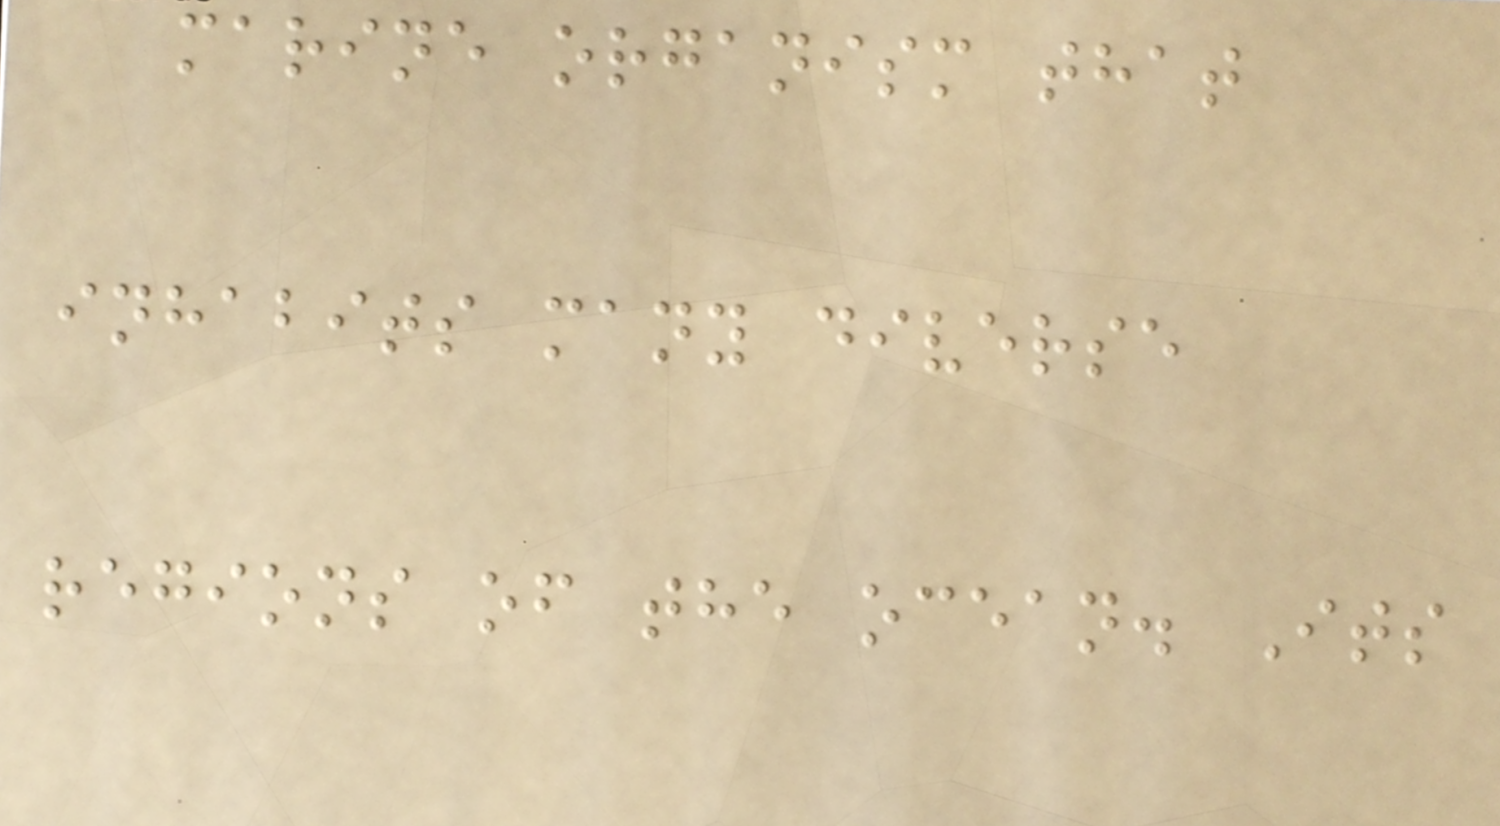marine organism that
inhabits many diverse
regions of the ocean. Its
